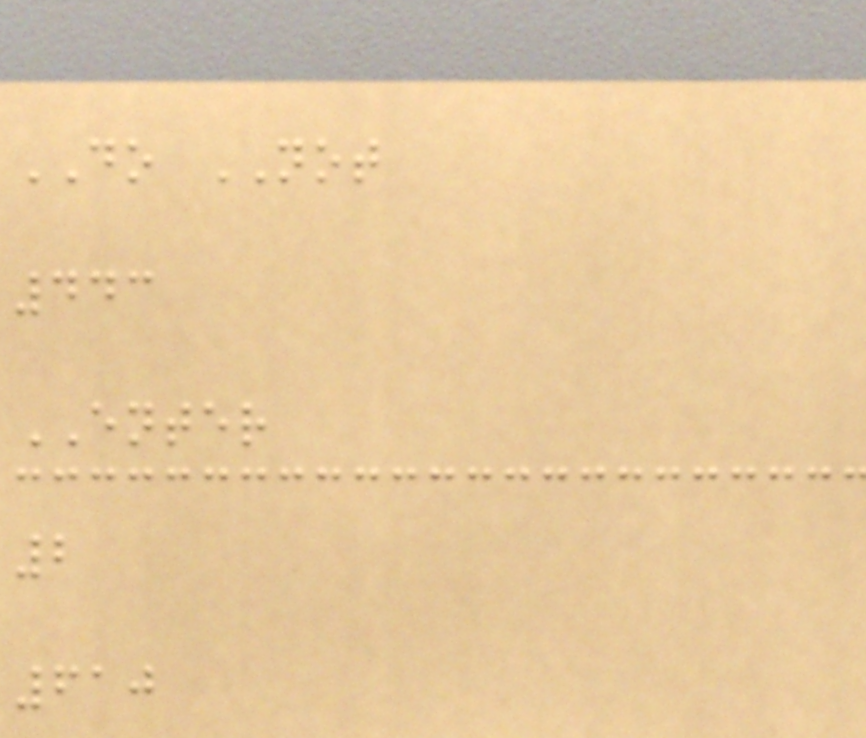DO NOT
443
ENTER
2
610
